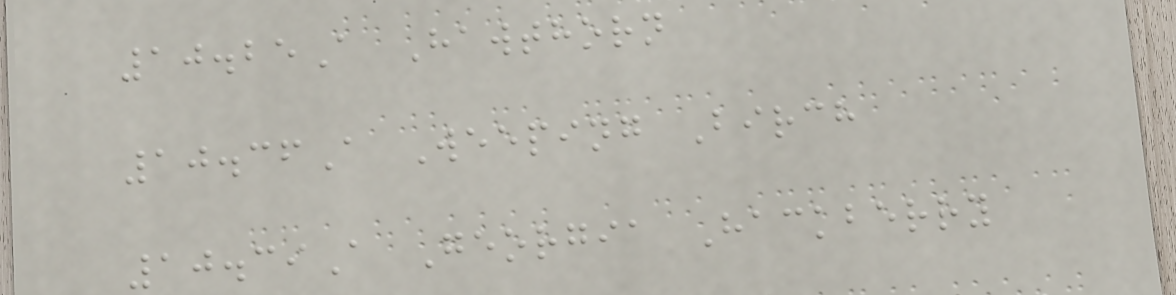10.25A Hawthorn
10.36A Weeping Birch
10.39A Georgia Hackberry
